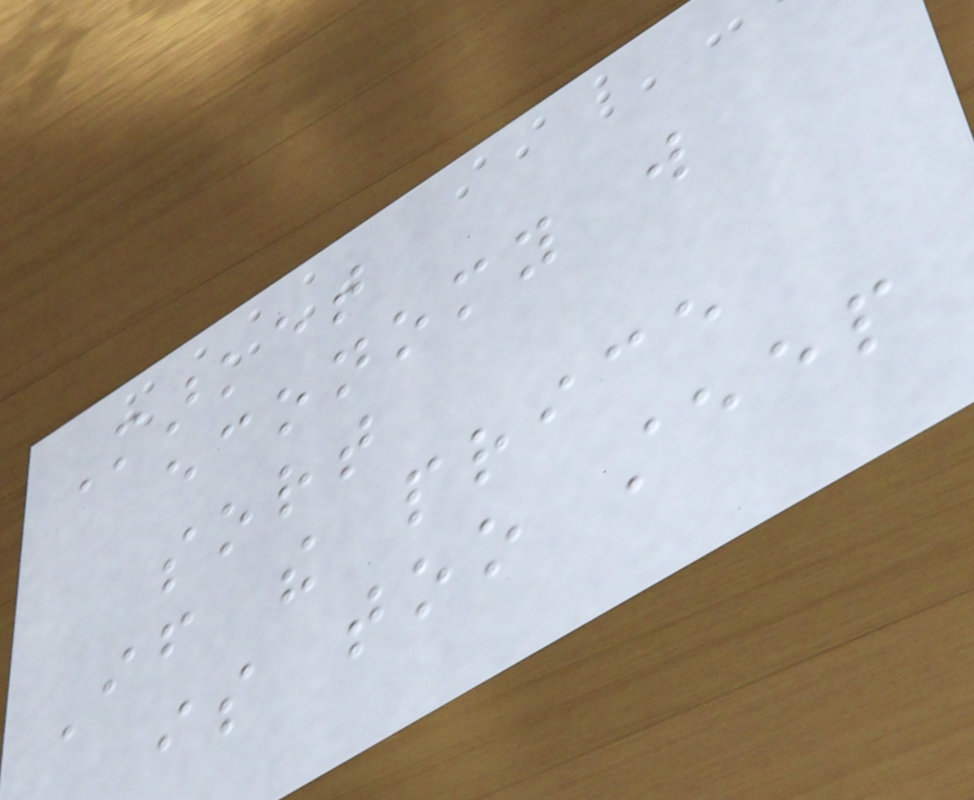Market
economy will
sort
If the price
is too steep
